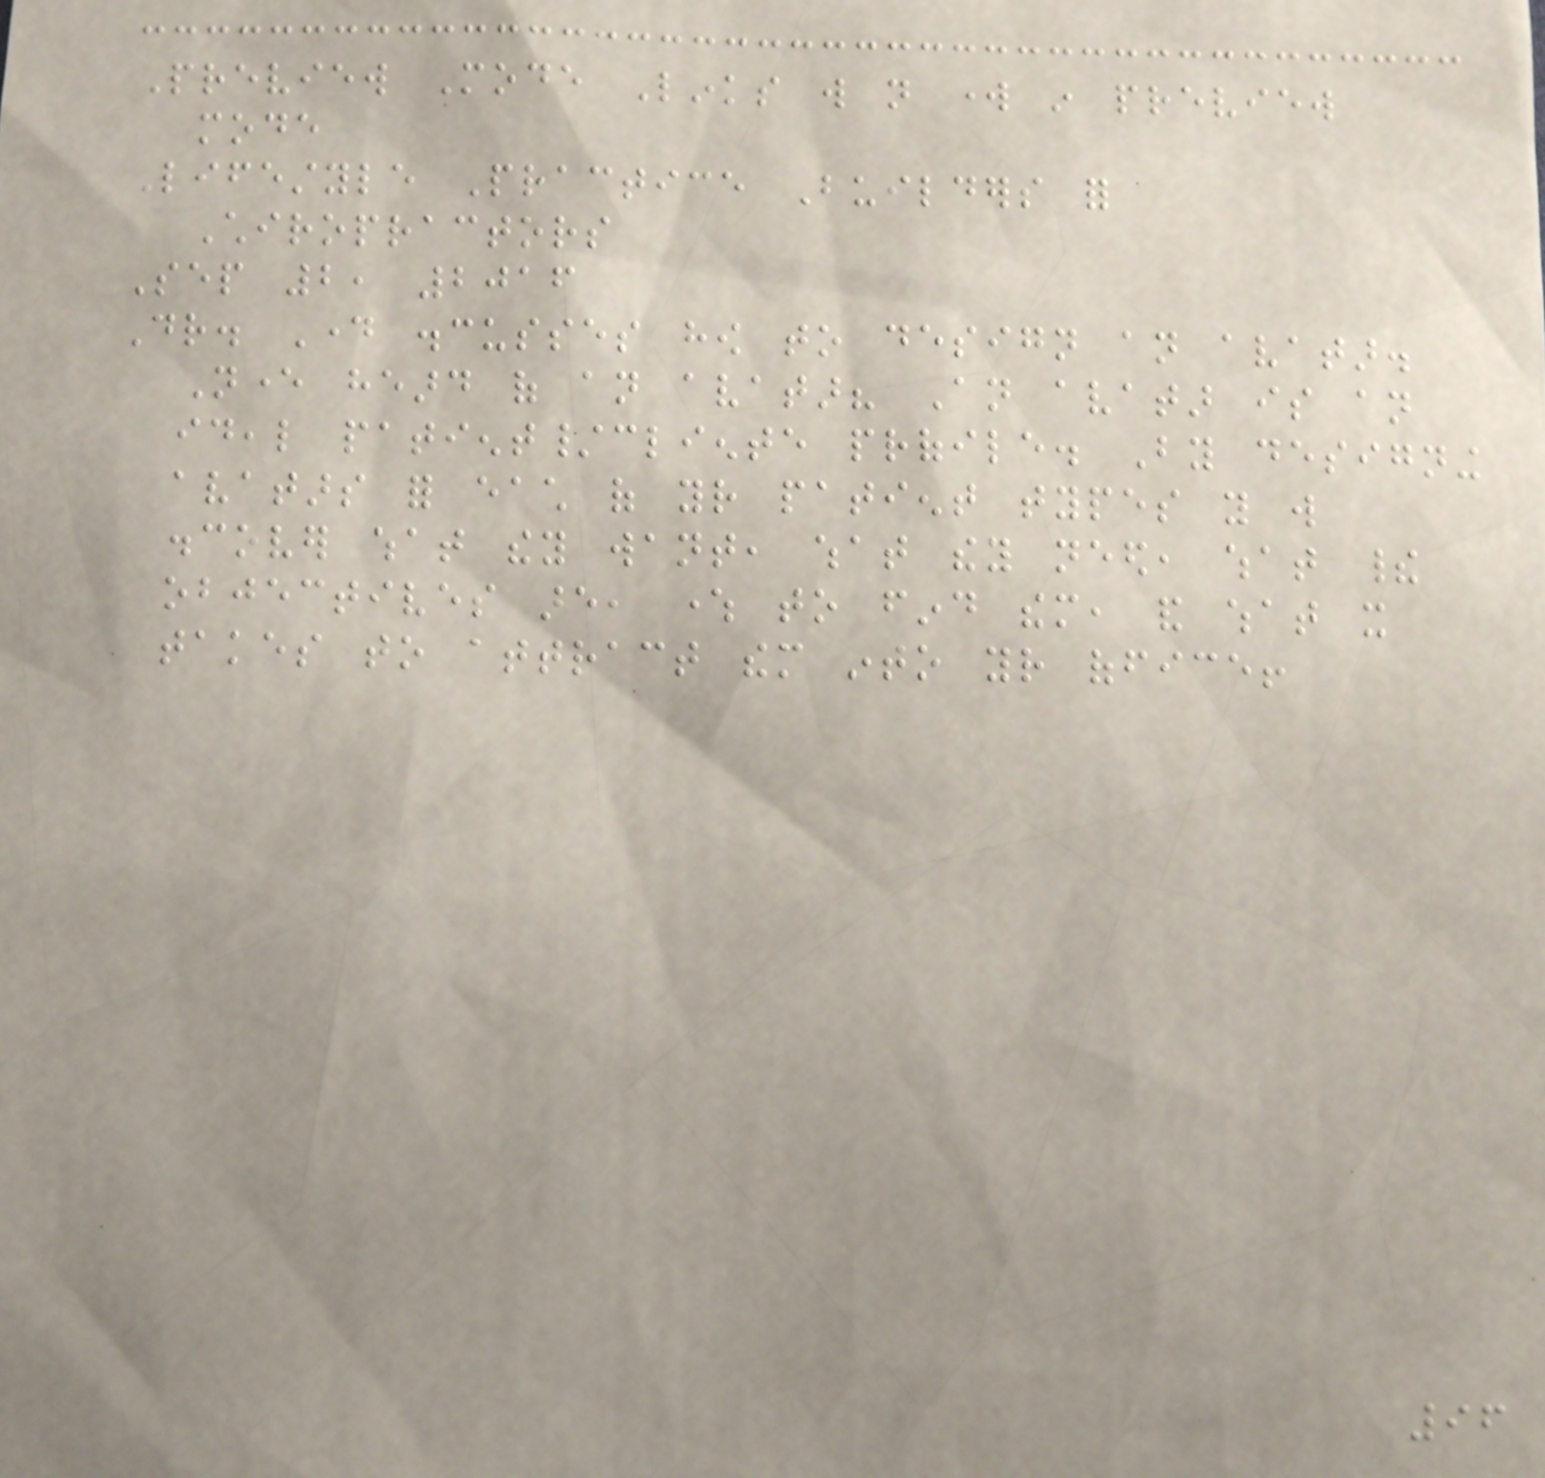Preview Mode Links will not work in preview
mode
Lifestyle Practice Builders for
Chiropractors
Sep 2, 2016
Dr. Day discusses how to design an avatar.
Never heard of an avatar? An avatar is an
ideal patient/cliente profile. By designing
avatars for each of your patient types you will
discover what they want, what they need, what their
objectives are, where to find them, and what it
takes to attract them into your office!
96
